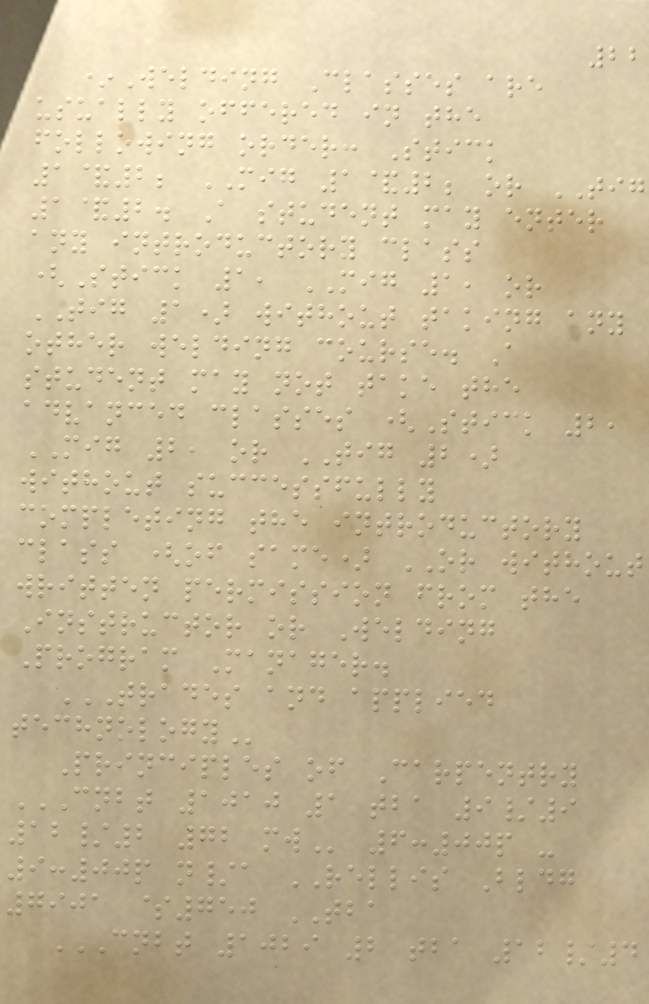22
*Welding Classes are
usually offered in the
following order: Stick
1&2; MIG 1&2; or TIG
1&2. A student may enter
any introductory class
(Stick 1, MIG 1, or
TIG 1) without taking any
other welding course. A
student may not take the
advanced classes (Stick 2,
MIG 2, or TIG 2)
without successfully
completing the introductory
class (of same) OR without
written permission from the
Instructor or Welding
Program Manager.
TRADES AND APPLIED
TECHNOLOGY
Principles of Carpentry
CNBT 1010 1 TBA 9/9
12/2 72 MW 6:00p -
9:00p n/a RELLIS Bldg
7901 $750 TBA
CNBT 1029 2 TBA 12/4
